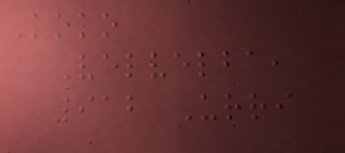Koko
Velvelba,
912 Urri
